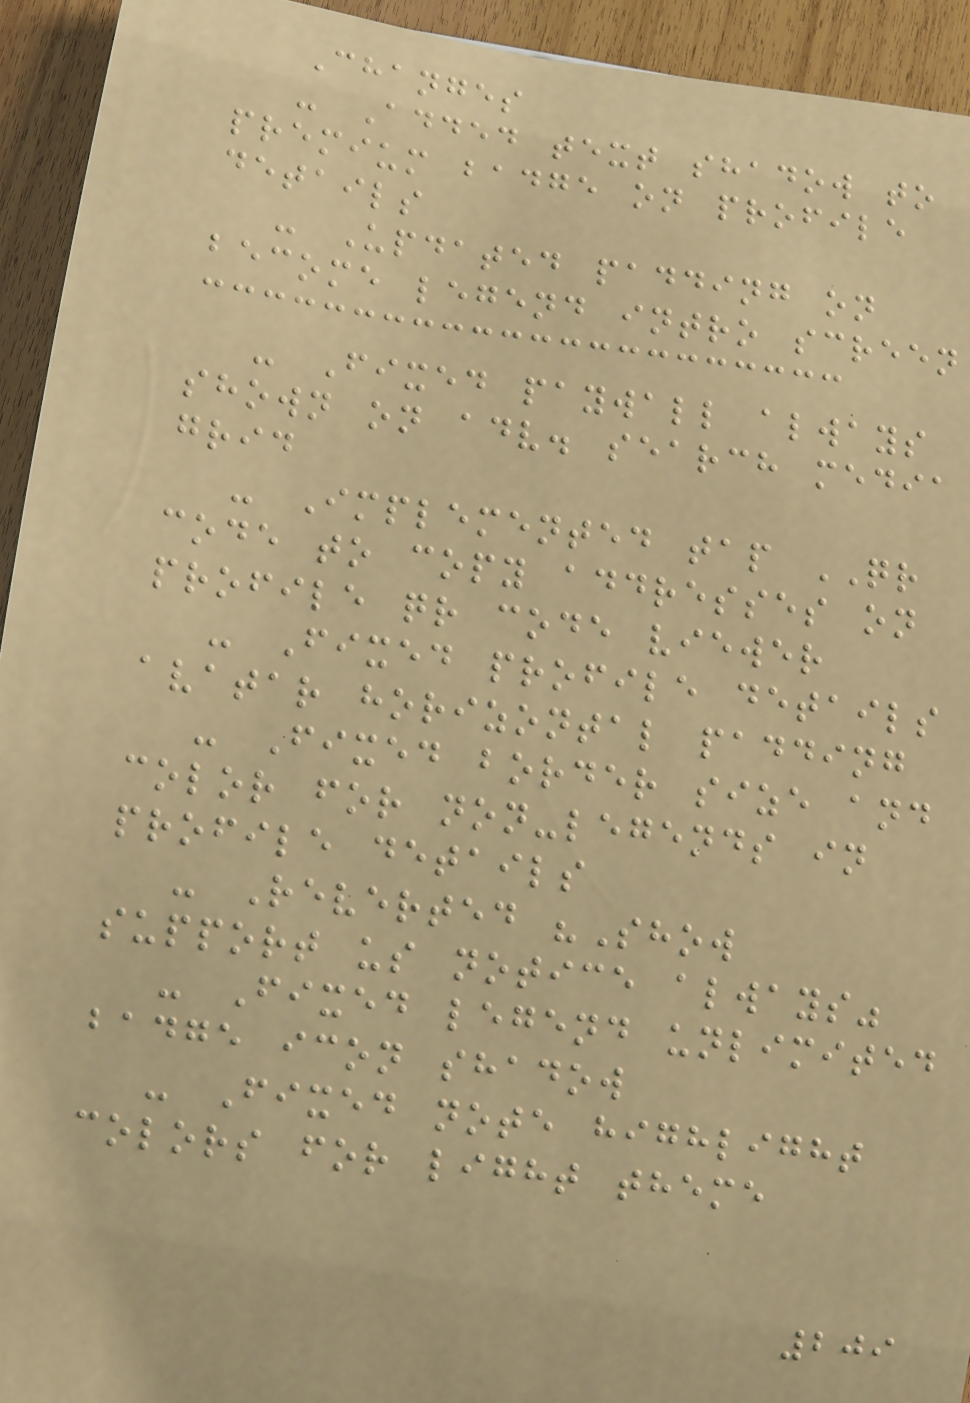Changes
- Added text shadow to
premium badge on profile
details
- Updated padding on
become legend intro screen
- Fixed paywall always
shown on adv. search media
grid
- Implemented tap QR
code to copy addresses on
profile qr code viewer
- Fixed profile details
avatar horizontal padding
- Fixed border size and
color for non-legends in
profile details
- Reverted "Show
support us notice always"
- Fixed legend unlimited
badge icon shadow
- Fixed note highlight
colors for light theme
209
